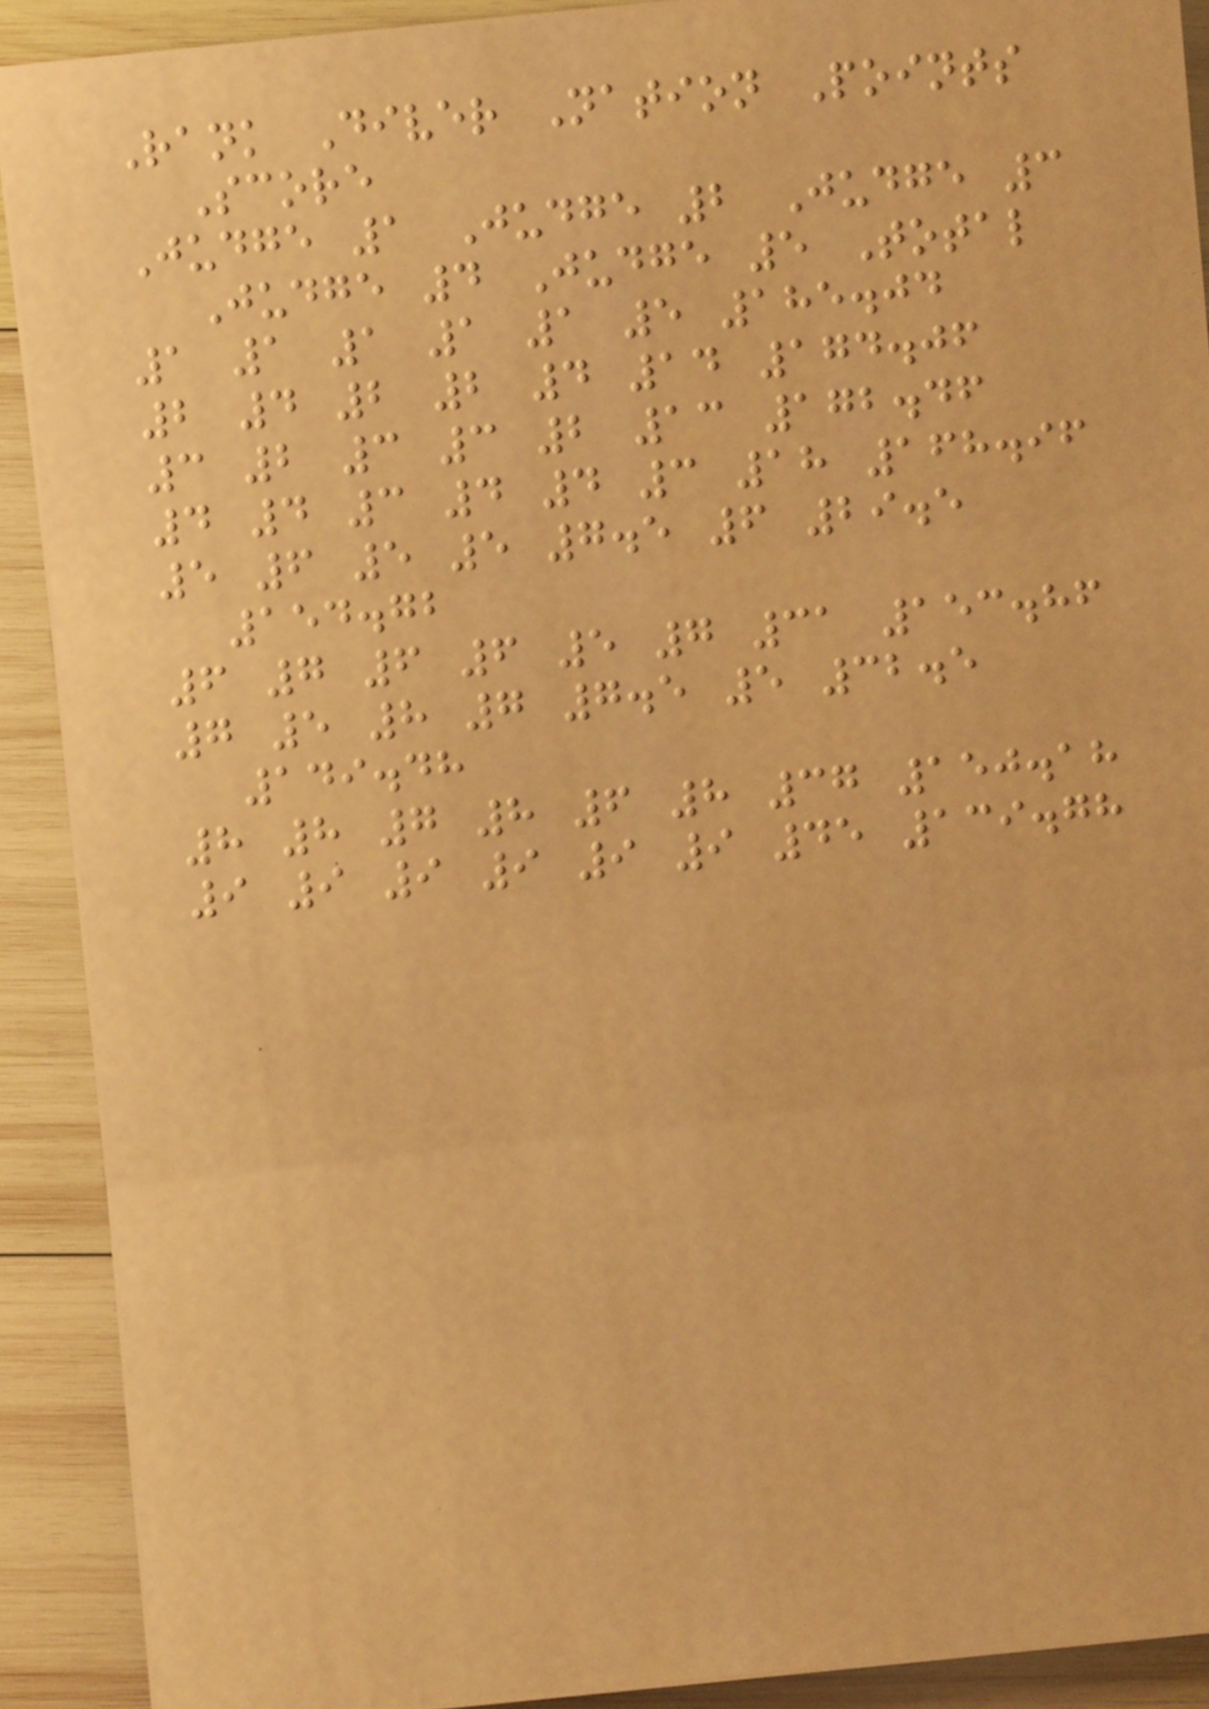Rank Diver Nation Points
Score
Judge 1 Judge 2 Judge 3
Judge 4 Judge 5 Total
1 1 1 1 1 5 185.04
2 4 2 2 4 14 174.06
3 2 3 3 2 13 172.46
4 4 3 4 4 3 18 168.96
5 6 5 5 7.5 6 29.5
154.72
6 7 6 6 5 7 31 153.86
7 5 8 7 7.5 5 32.5
149.48
8 8 7 8 6 8 37 150.18
9 9 9 9 9 9 45 139.78
